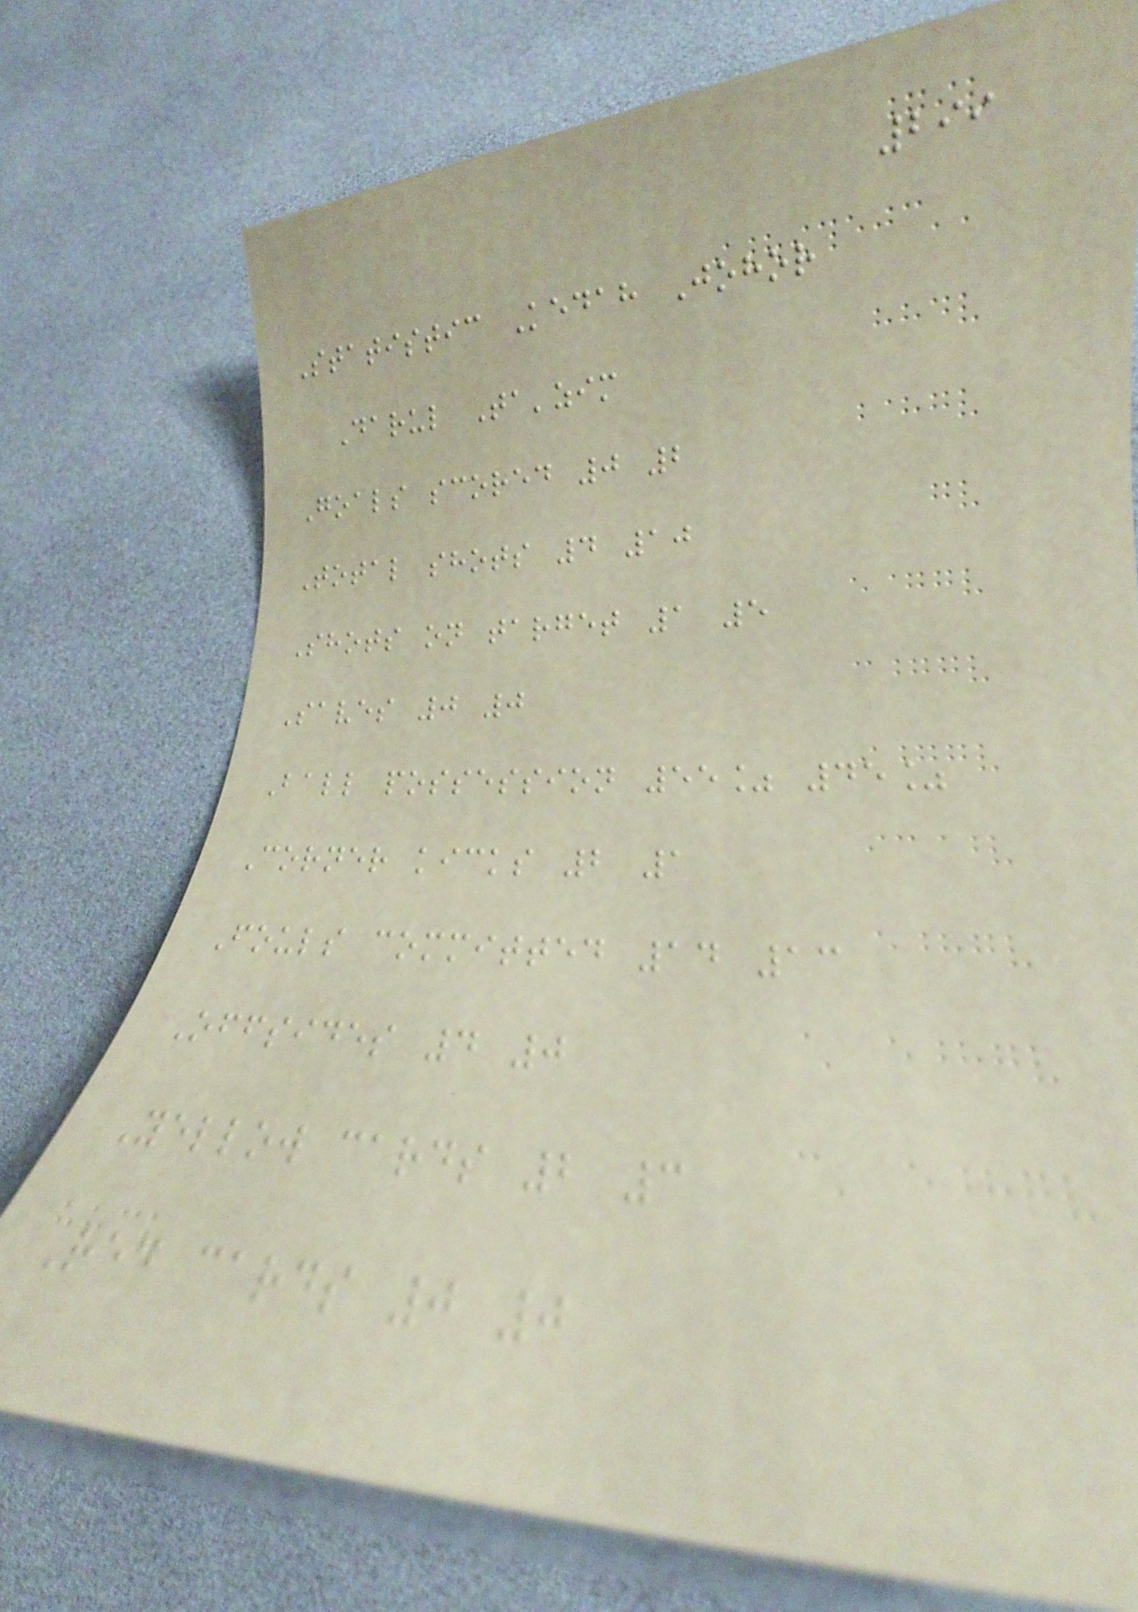299
Statistic Kedah Johor
Darul Ta'zim
Goals scored 0 2
Total shots 4 10
Shots on target 1 5
Saves 0 0
Ball possession 55% 45%
Corner kicks 2 1
Fouls committed 14 13
Offsides 4 0
Yellow cards 2 3
Red cards 0 0
